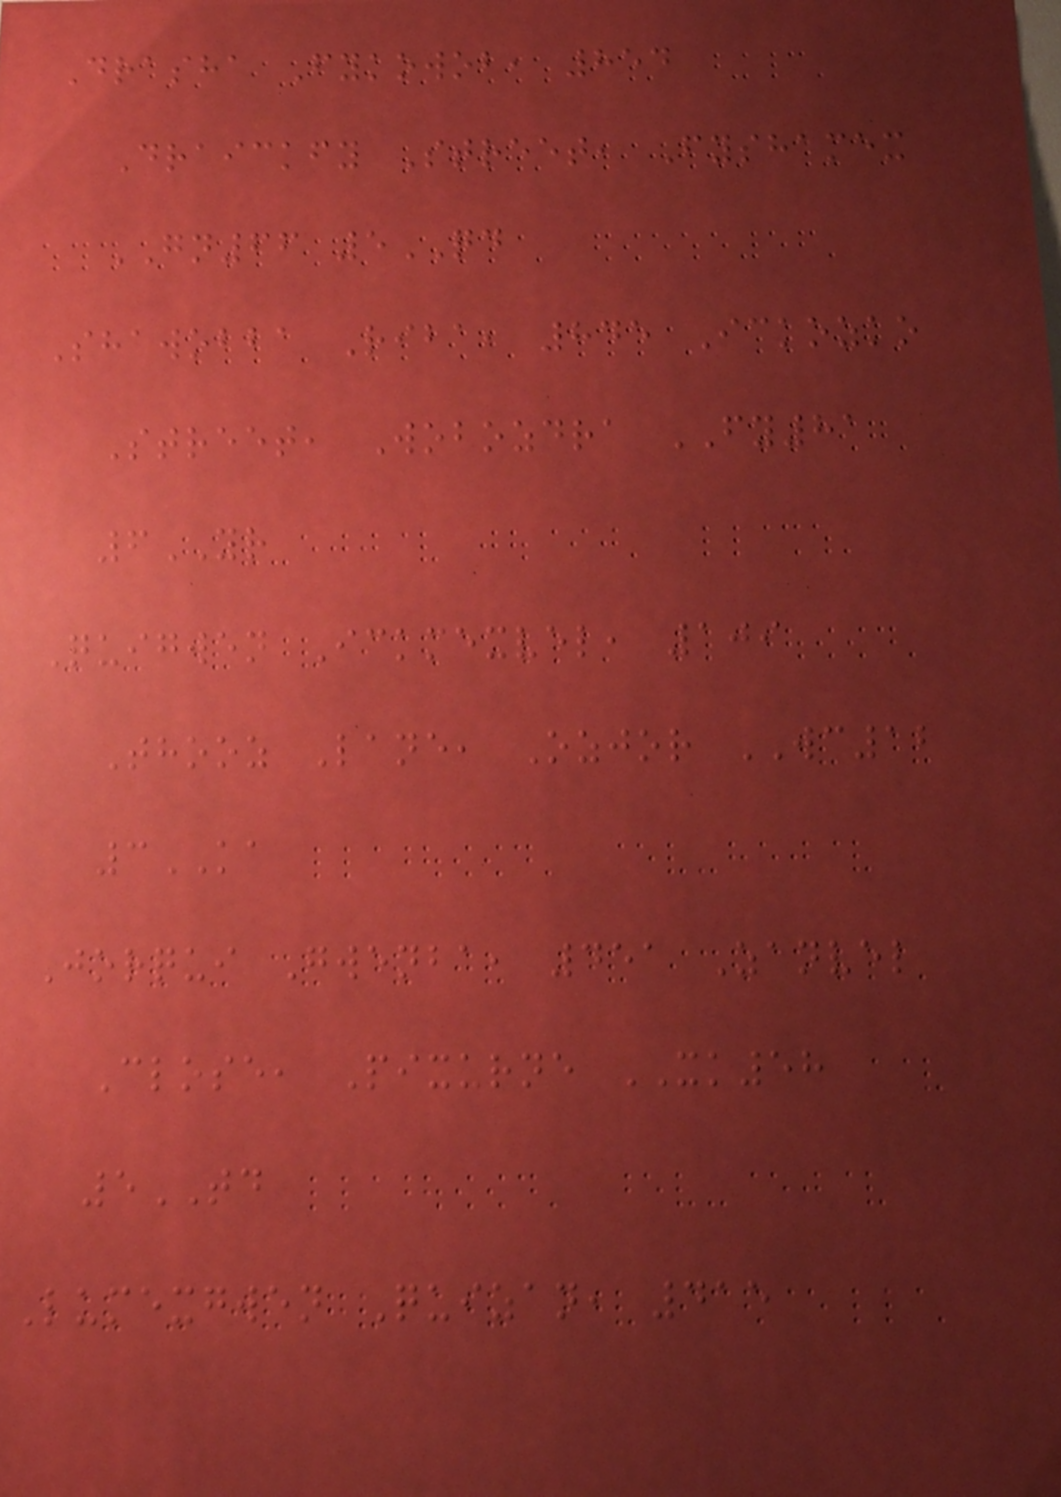Drasha Fykowob, 854
Draickfy Street, Fyshamex
GN66 5QD
Shawobba Riba, 845 Ickozko
Street, Wobozdra FY81
6YR
Quigwen Ickmexvel, 109
Thooz Lane, Ozjor WC12
3KA
Jorqui Gwenba, 451 Zanvel
Close, Pixurne XK58
5TD
Lumexgwen Quizan, 415
